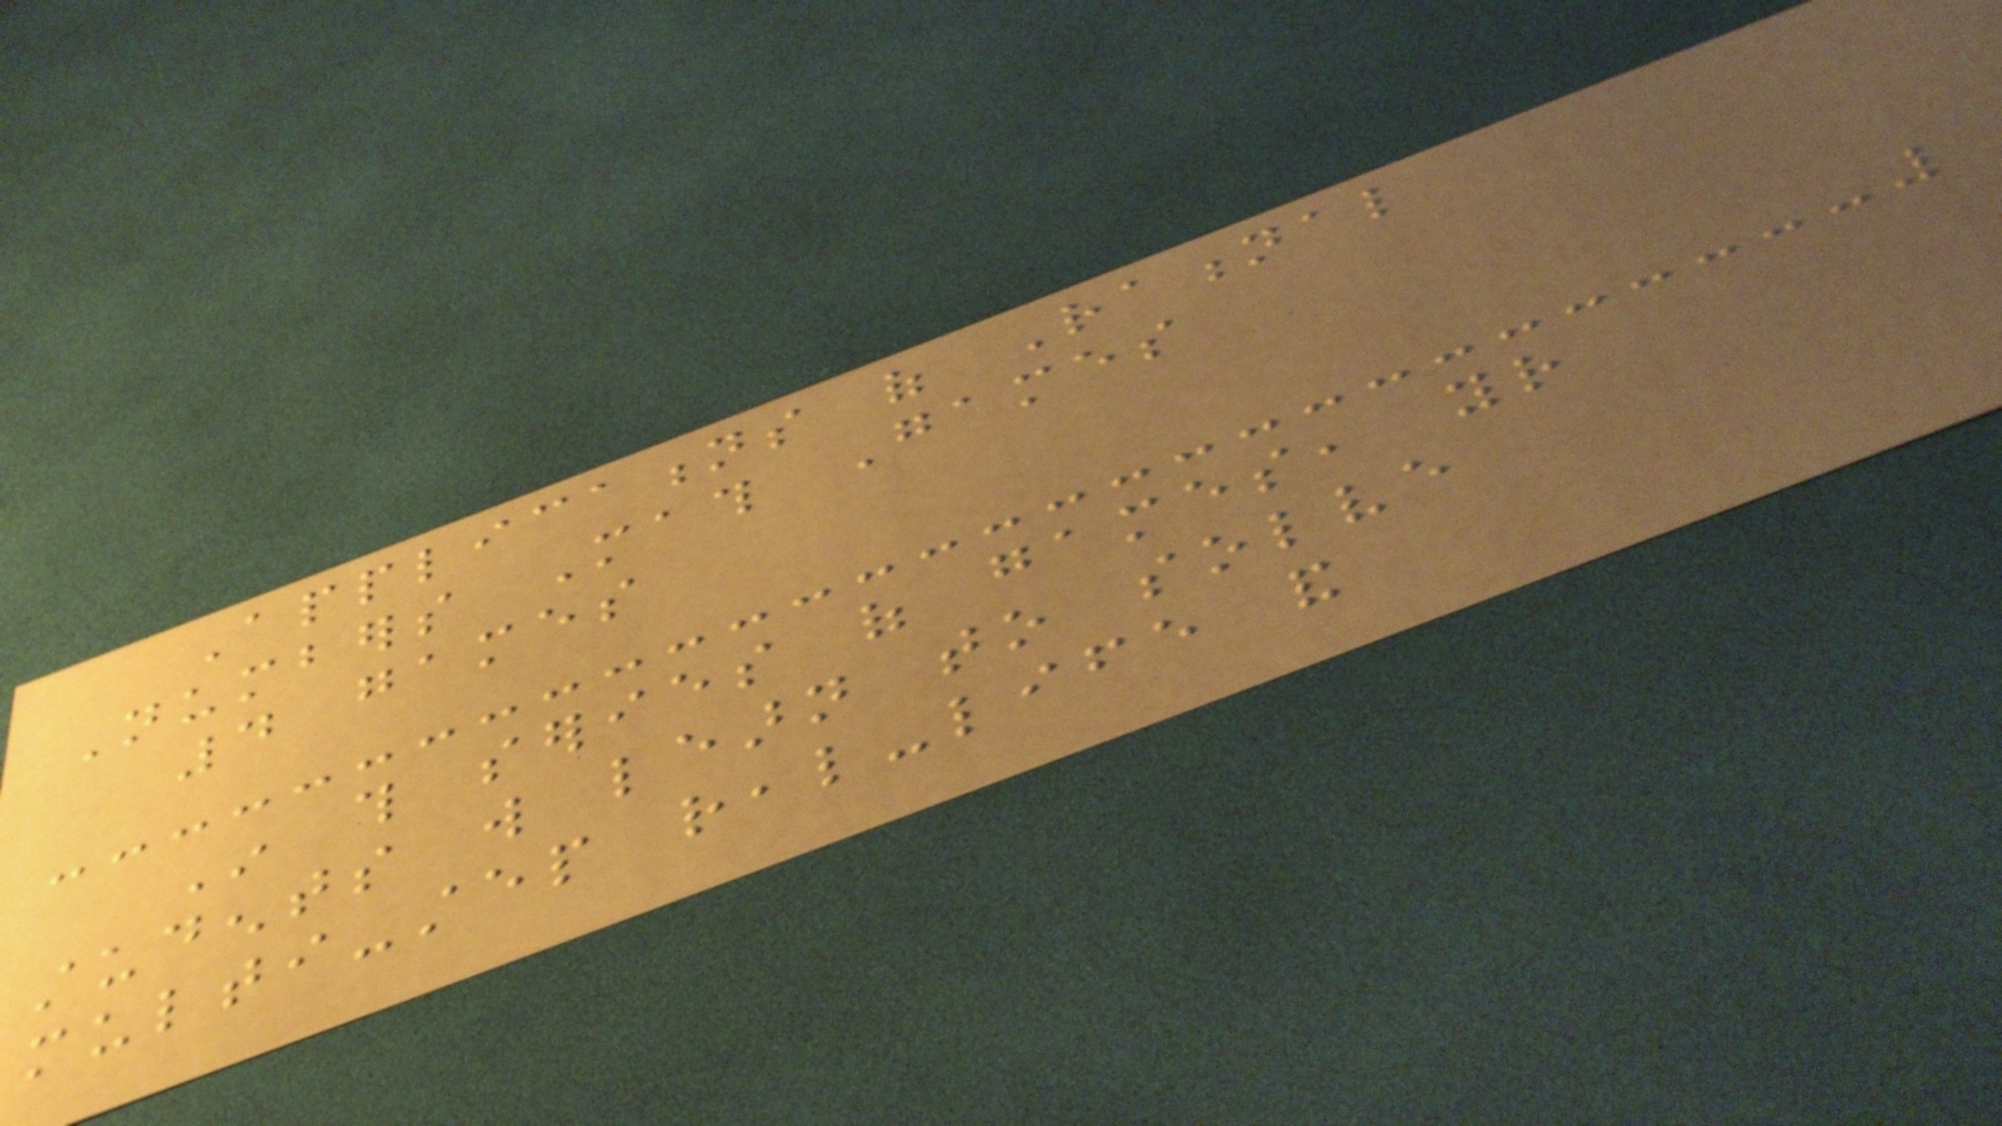Applications of Rational
Numbers Math Games
4 games
In this series of games, your
students will learn to solve
multi-step real-life and
